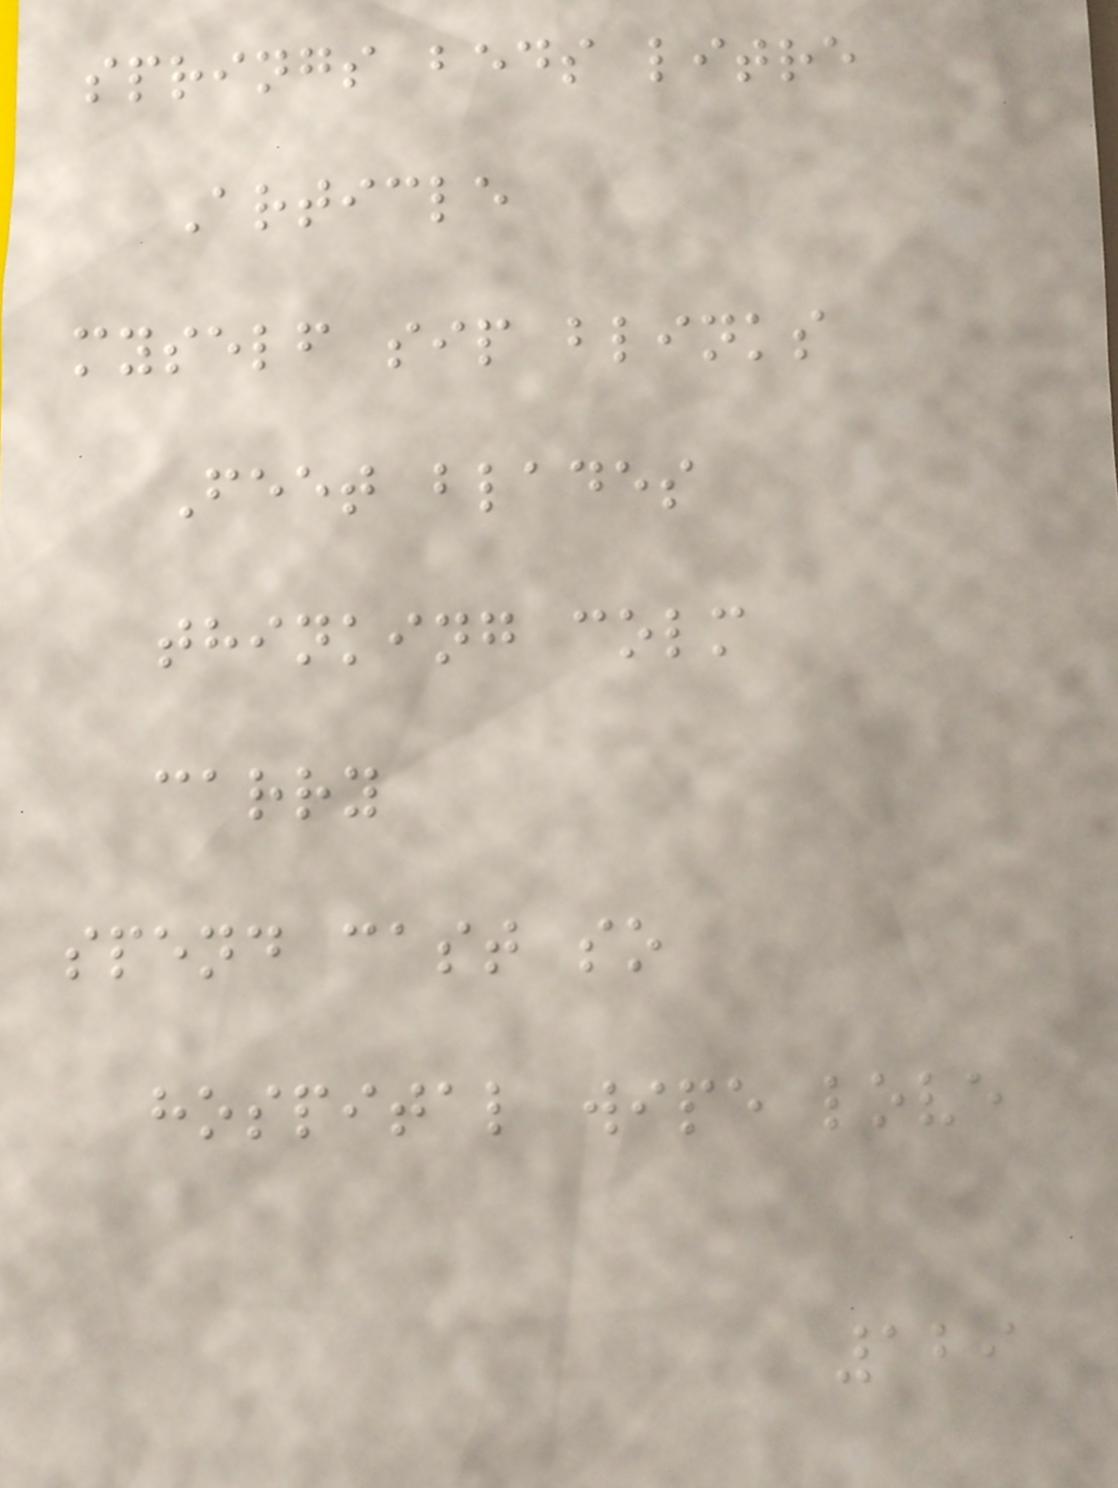springs beds litre
Article
myself sip blinks
Feet blades
thinking colm
carry
spend cast so
hospital wipe love
129
